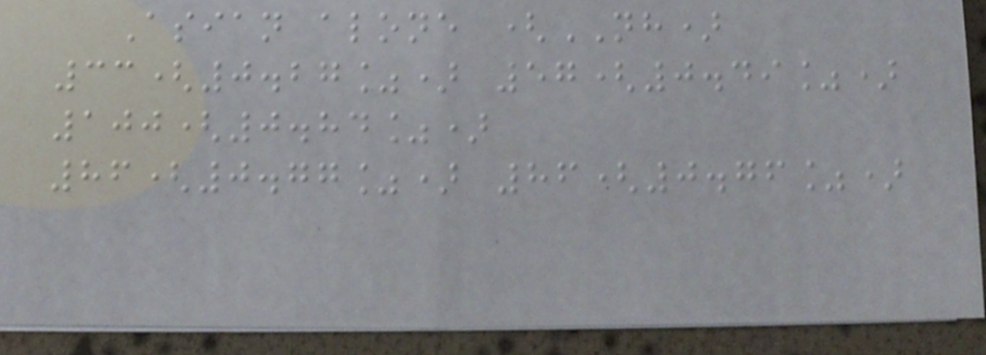Asian alone (NH)
33(0.27%) 57(0.49%)
100(0.84%)
86(0.77%) 86(0.76%)
